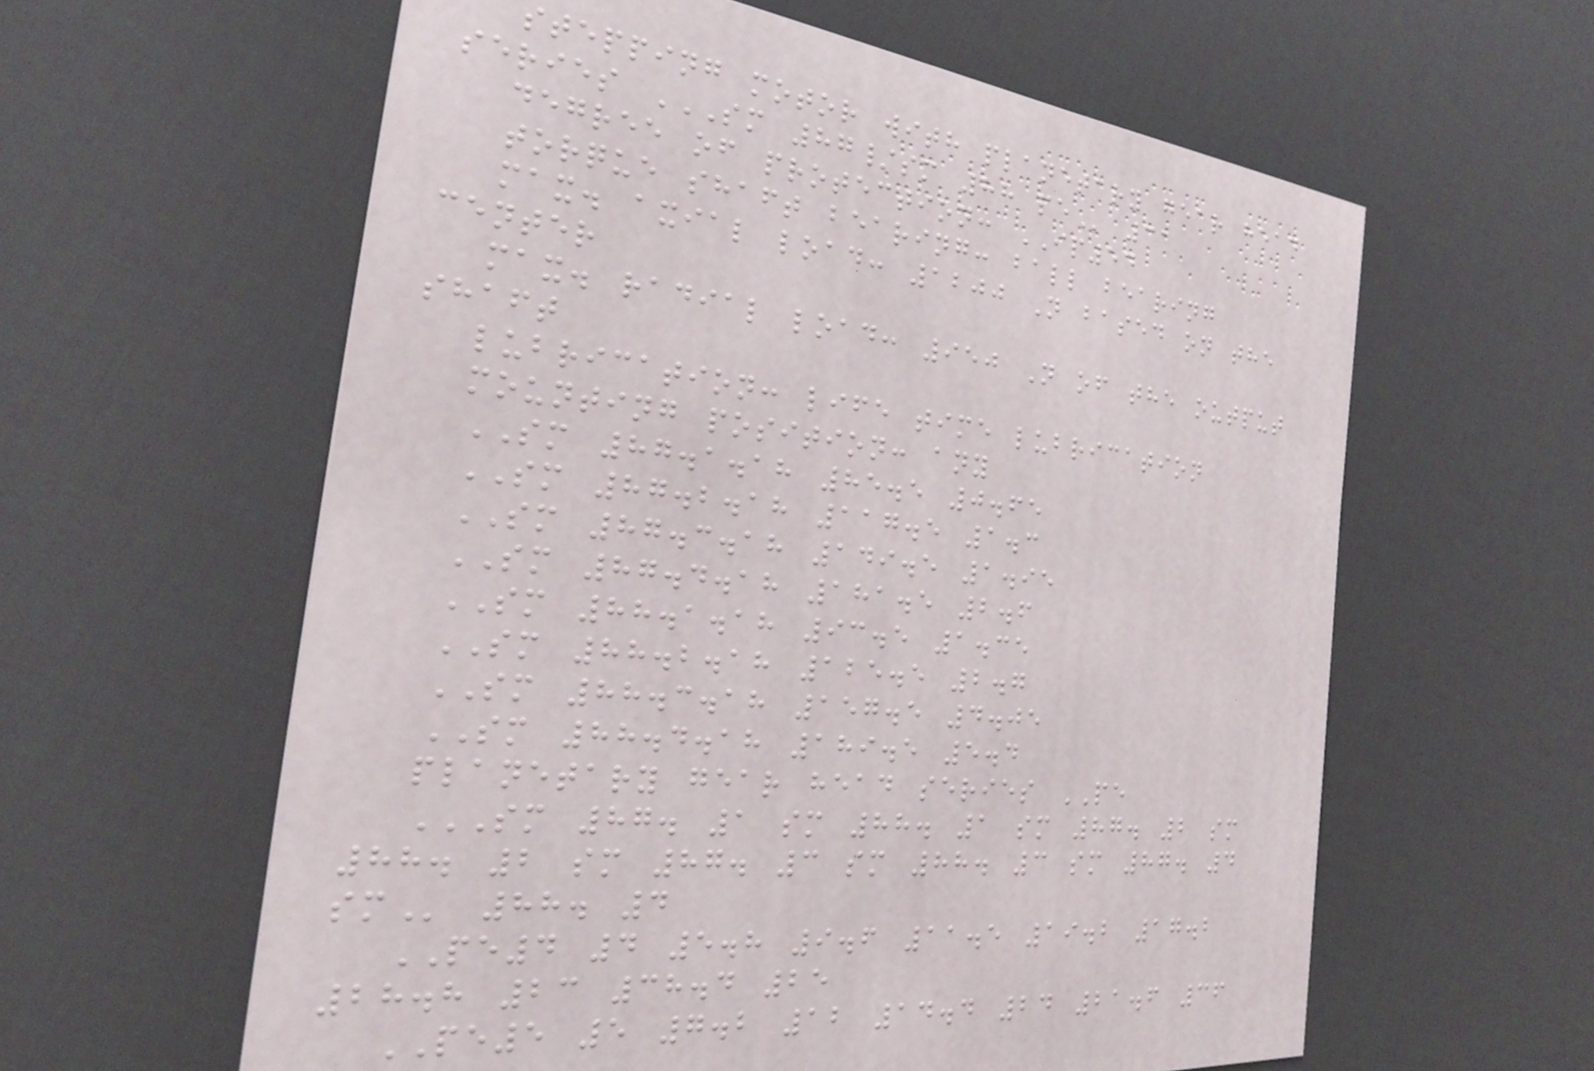stepping motor with planetary gear head
series SM 87/SM 88 PE 31
degree of protection: IP54
torque shaft bearing: ball bearing
max. axial load: 1200 N based on the
center
max. radial load: 950 N of the output
shaft
lubrication: life time lubrication
mounting position: any
SM 87.1.18 85.5 0.65
SM 87.2.18 117.5 1.3
SM 87.3.18 149.5 1.95
SM 87.4.18 181.5 2.6
SM 88.1.18 93.5 1.35
SM 88.2.18 125.5 2.7
SM 88.3.18 157.5 4.05
SM 88.4.18 189.5 5.4
planetary gear head series PE
SM 87. 1 SM 88. 1 SM 87. 2 SM
88. 2 SM 87. 3 SM 88. 3 SM 87. 4
SM 88. 4
PE4 4 5.8 9.6 11.5 19.2 17.2
28.8 23 38.4 25
PE5 5 7.2 12 14.4 24 21.6 36
